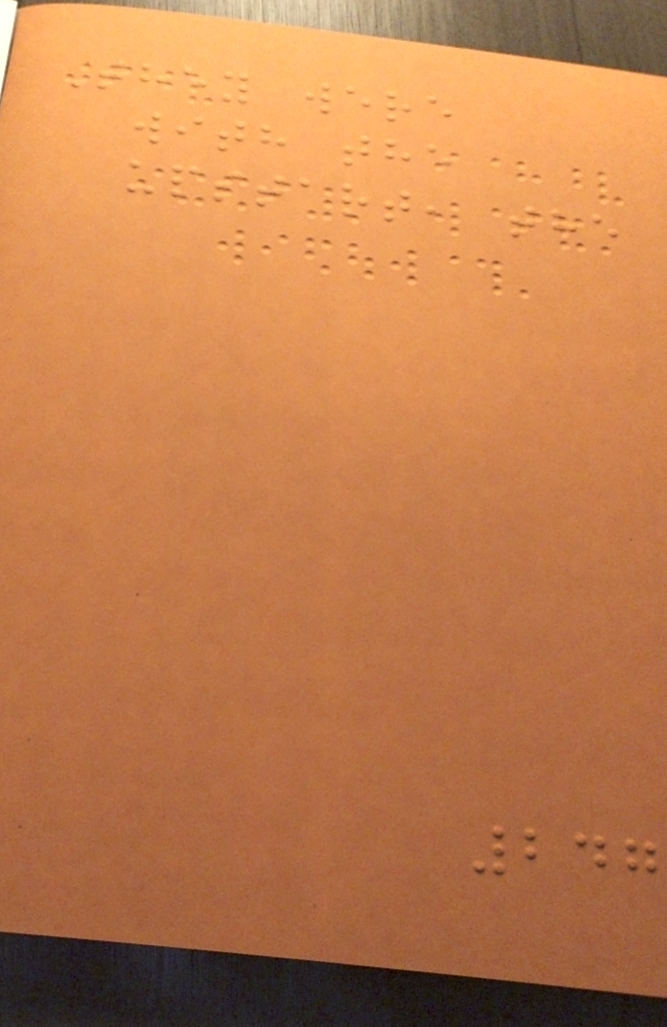They were
with the
upstart, the
247
